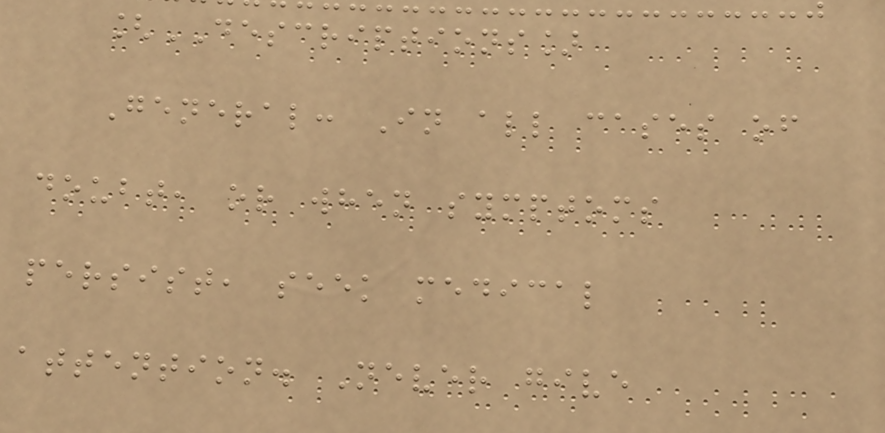[DESCRIPTIONS]
General: In all cases of
doubt, or when symptoms
persist, seek medical
attention. Never give
